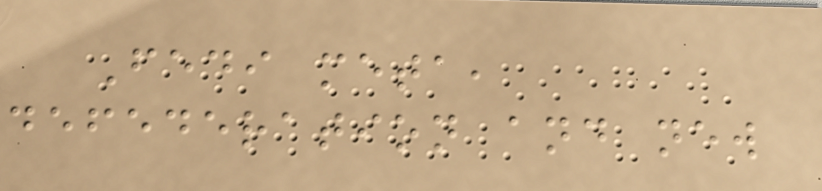Fedi meta,
defederation and new
